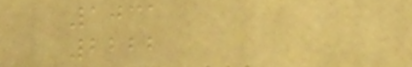1031
2222
